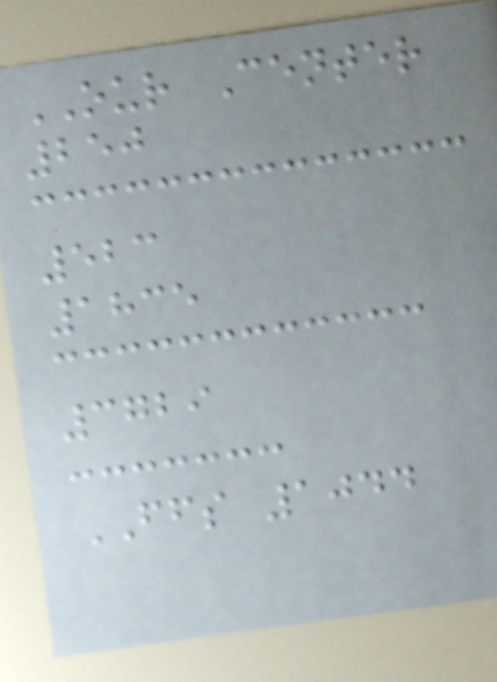OUR Center
250
523
1835
3729
FFS 1044
